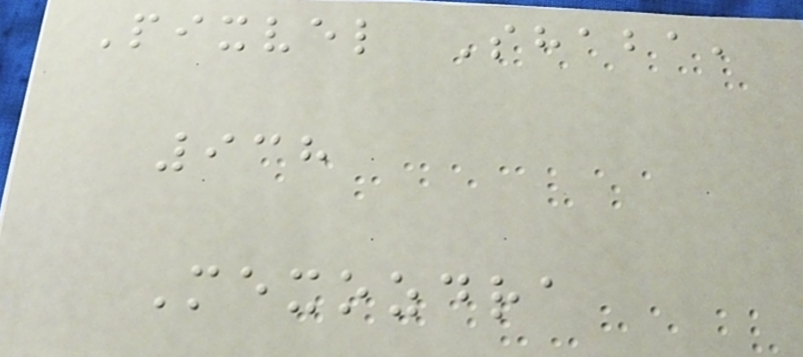Pixvel Shaba,
938
Mexozdra
